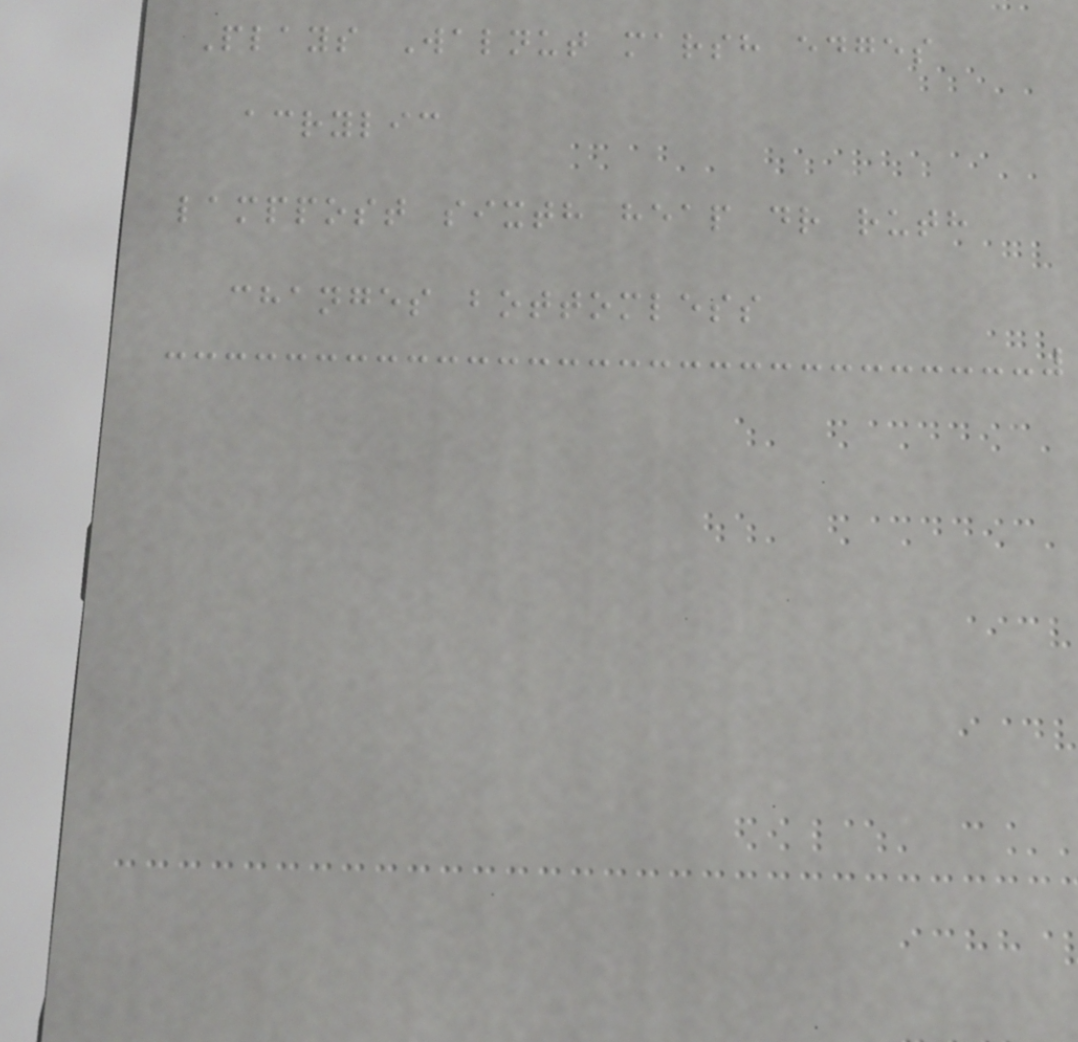Plays Walnut marsh edges
acrylic
lamppost sixth heap dr ruth
changes bottomless
